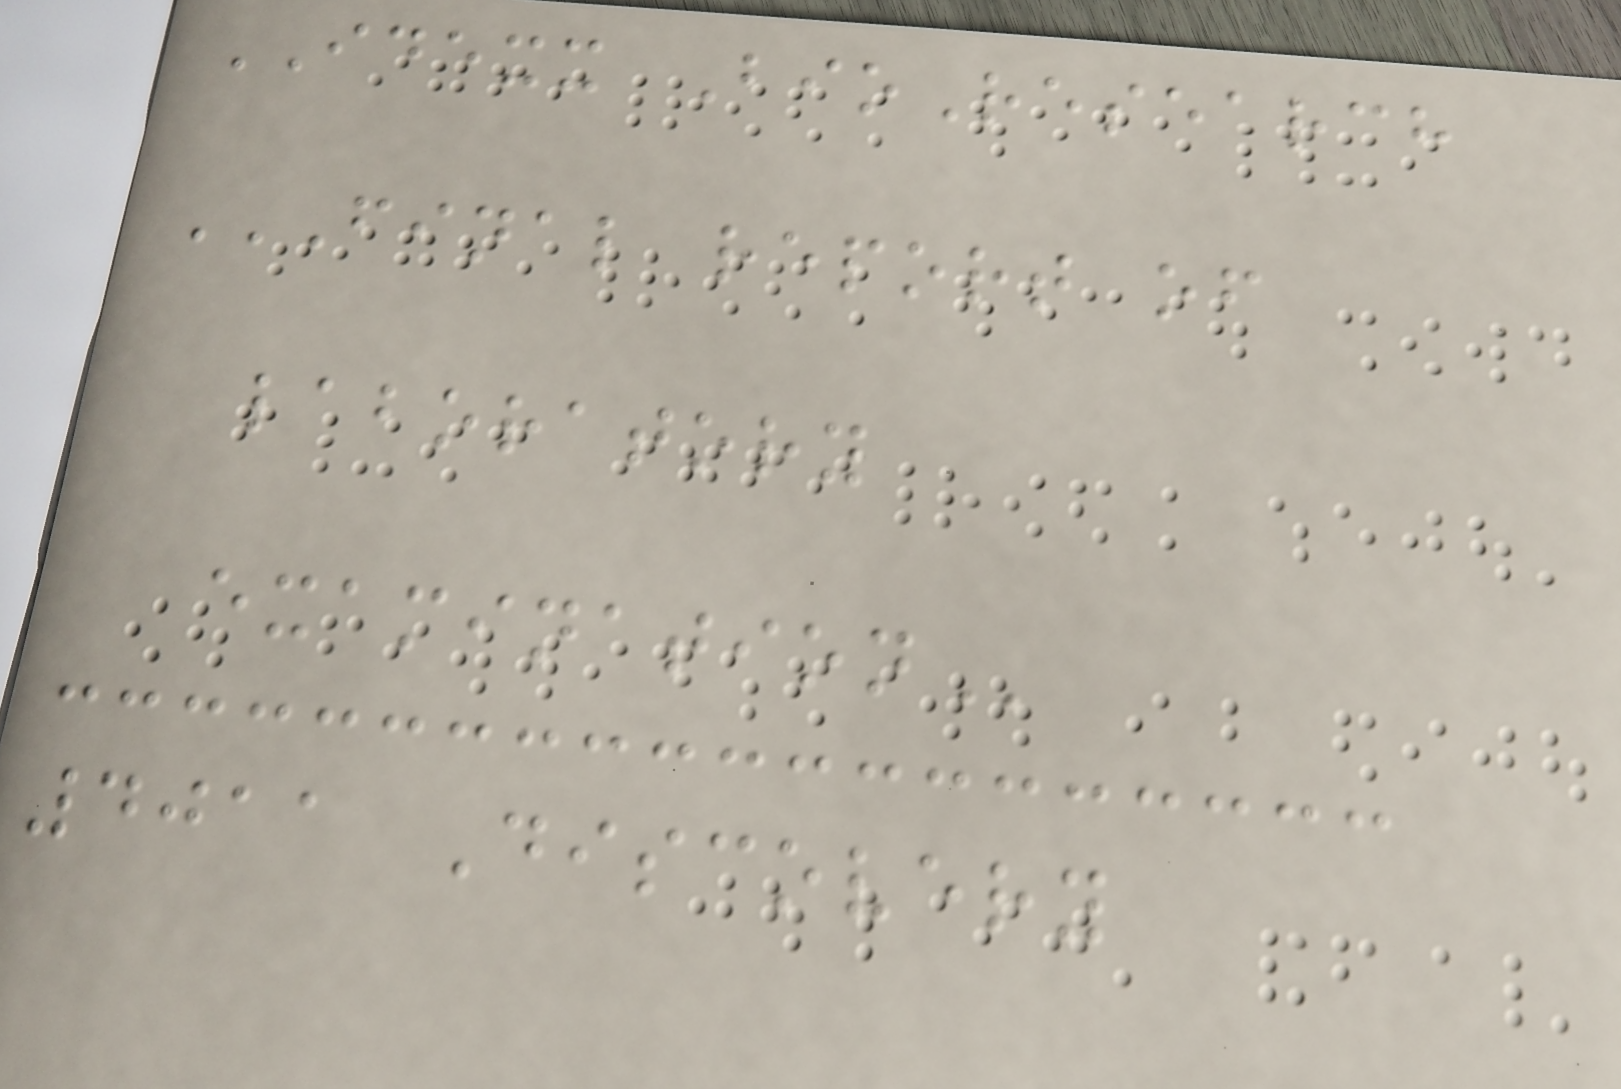IDEXX BioResearch
FINAL REPORT OF
LABORATORY
EXAMINATION
4011 Discovery
